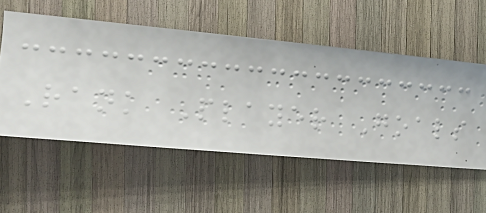Rank Player Goals
